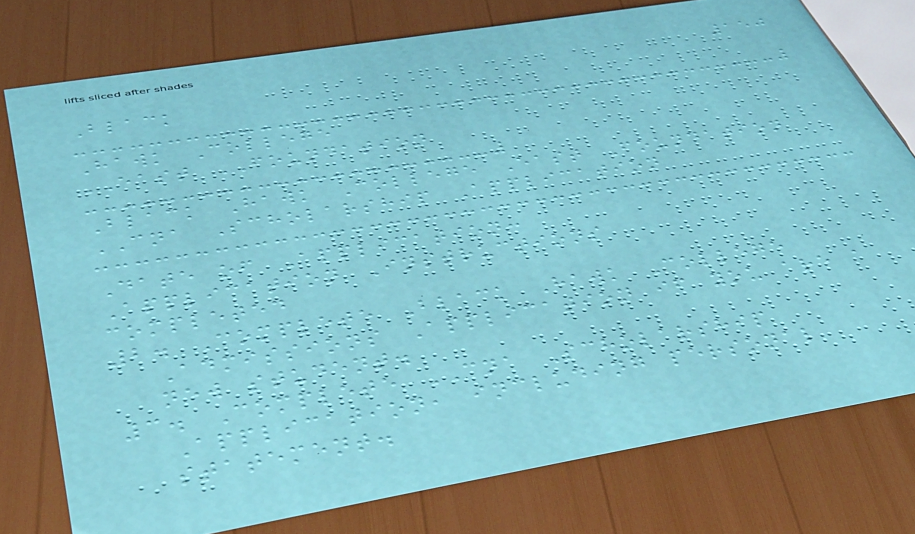150
Black
Hawk College
EAST FOUNDATION
Black Hawk College East Foundation
CNA Scholarship Application
Date of Application:
Application Instructions
completed
2. Complete Black Hawk College
Admissions Application if you are a
new student.
3. Complete CNA Scholarship
Application, including personal
statement.
